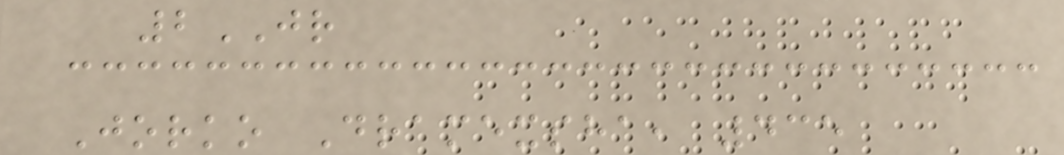2JR
Jorko Dramexsha, 435
